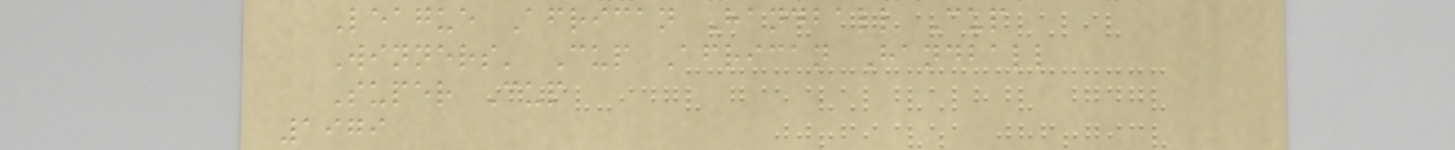League African Handball Cup
Winners' Cup African Handball
Super Cup
1979
